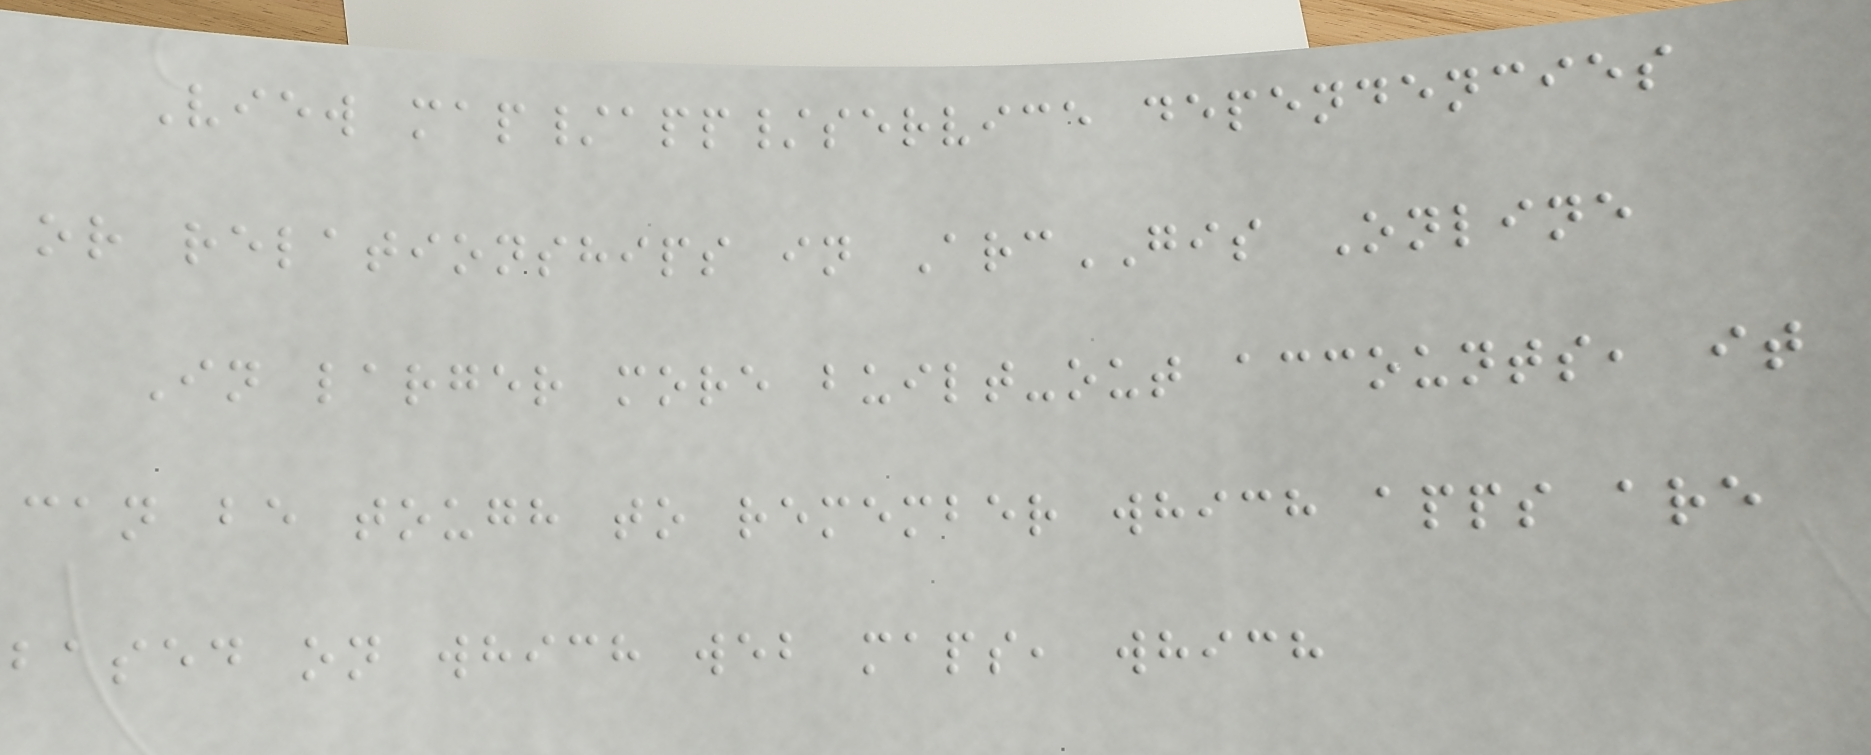View map/app/service dependencies
or relationships in ArcGIS Online
In larger more built-out accounts, it
can be tough to remember which apps are
based on which web maps, which
